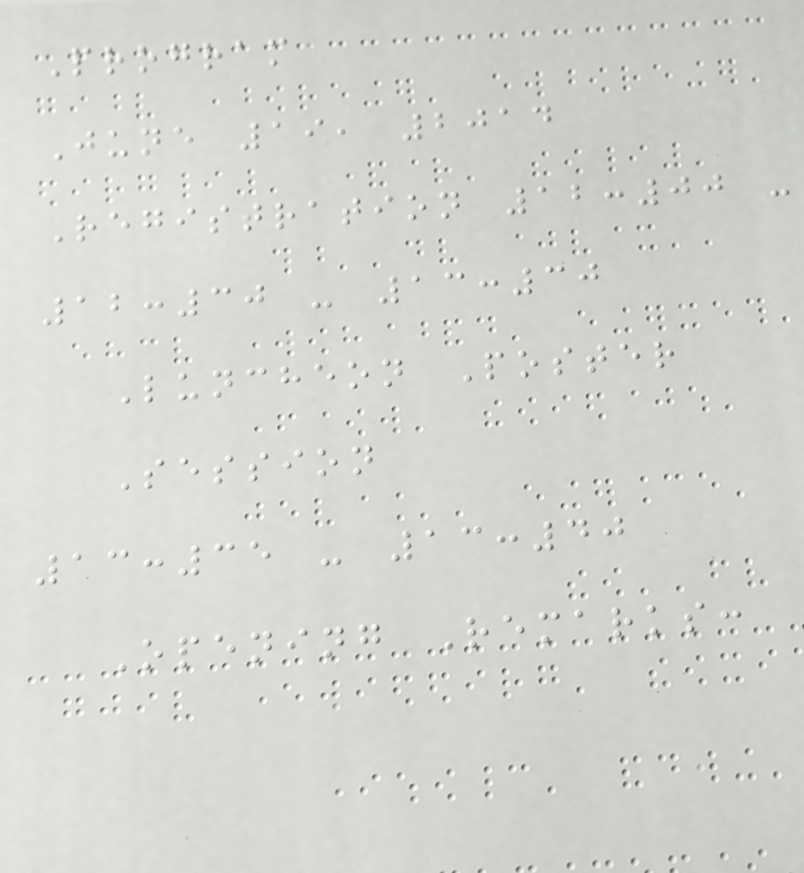Program
June 19, 2014
Registration 12:00 -
12:30 - 13:30
Luncheon Poster
Session
13:35 - 13:40
Opening Remarks:
